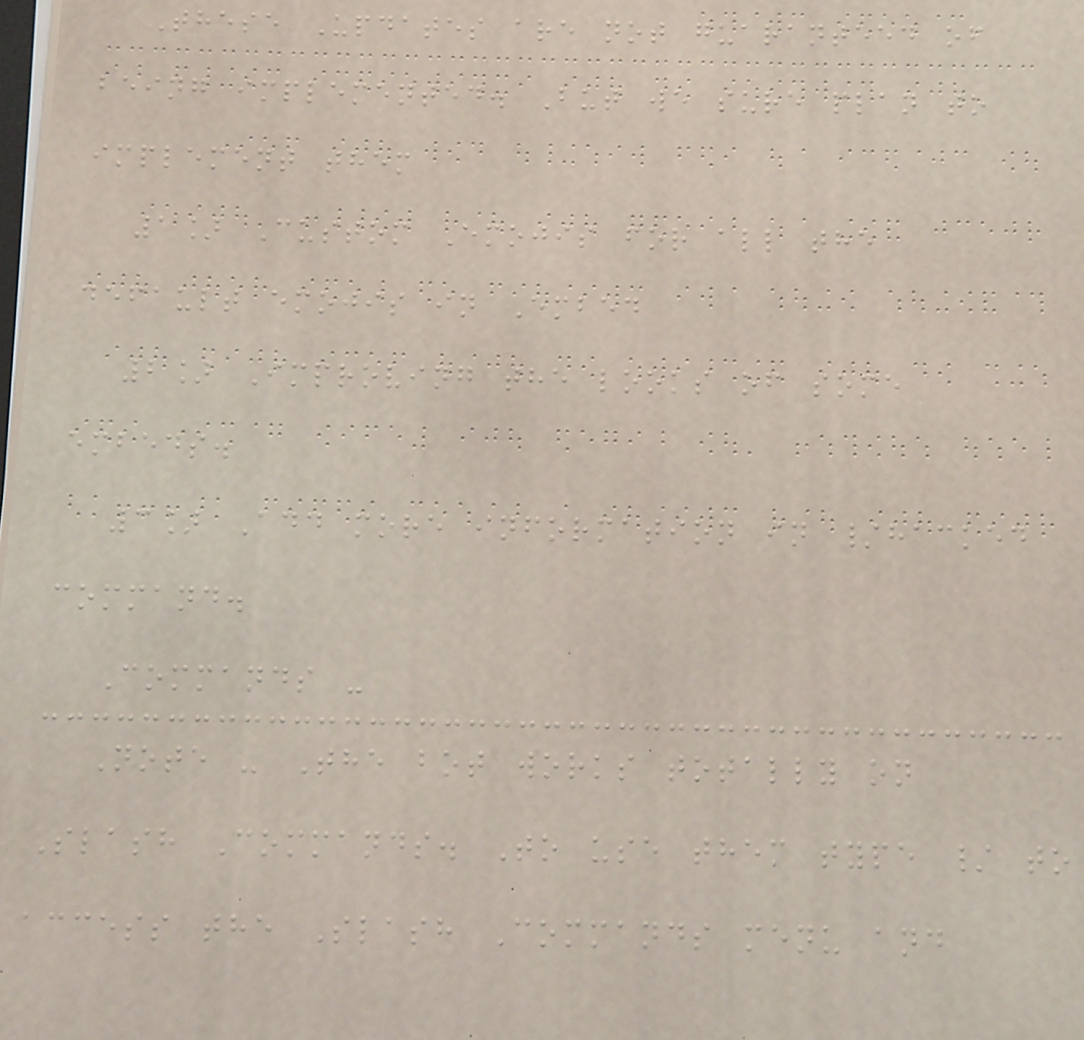These Updates are not guaranteed of
being implemented. But we sure plan to
implement them
1] Custom Emojis for all the
default emojis in Embed
2] Improving the looks of some
embeds.
3] Add more information in /hacked
command.
Commands -
Note - The bot works totally on
Slash Commands. To use them type / to
access the Slash Commands menu and
